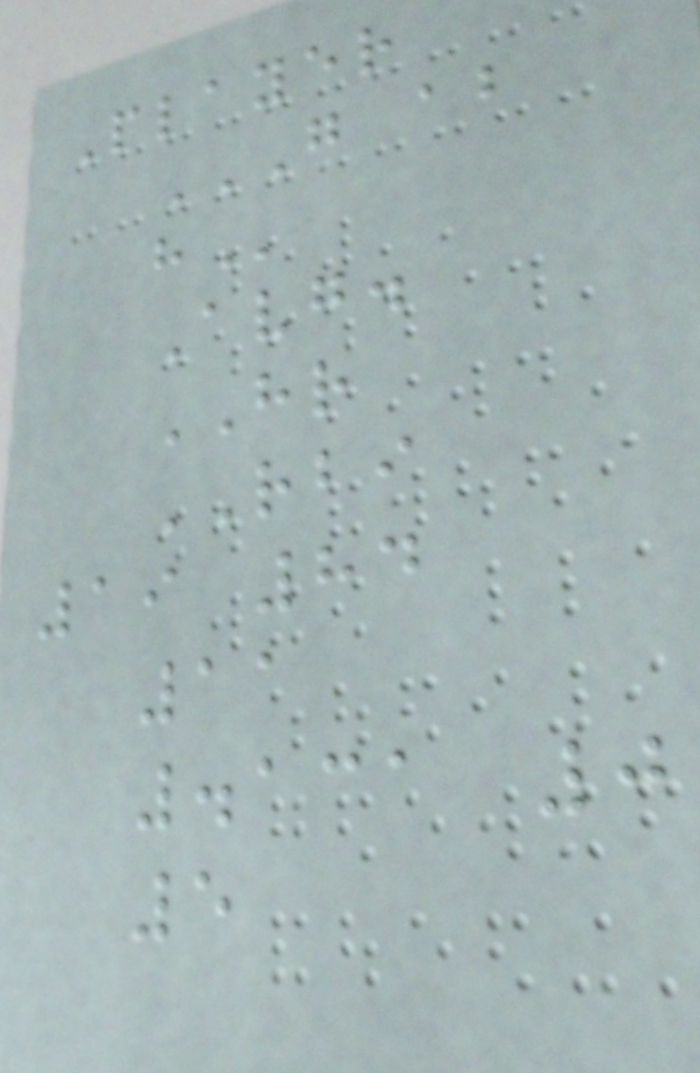Player
G AB
H
Avg.
HR
RBI
19 84
11
.131 0
5
